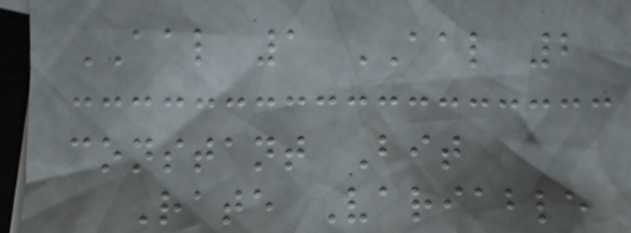AAL 1 AAL 2
constant Bit
Rate Variable
